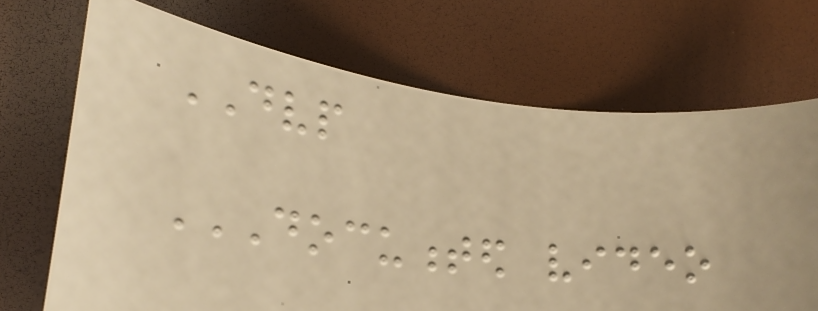DVP
DOCUMENTED VIDEO
